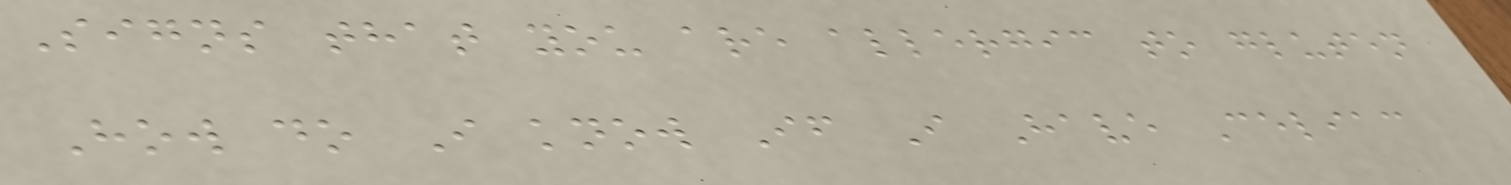Signs that you are allergic to gluten
How do I know If I Have Celiac
